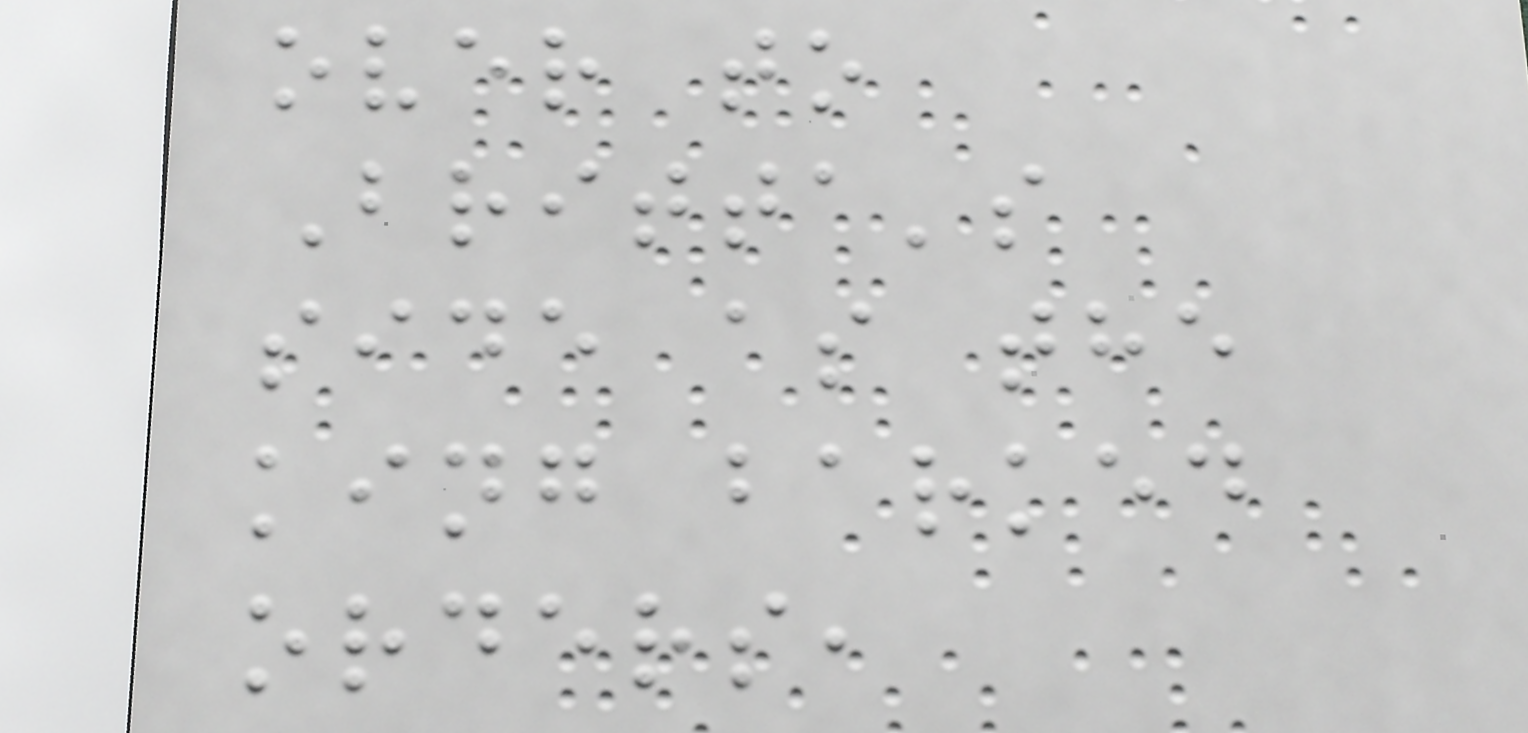over to
Britta's
side as the
king barked
orders,
